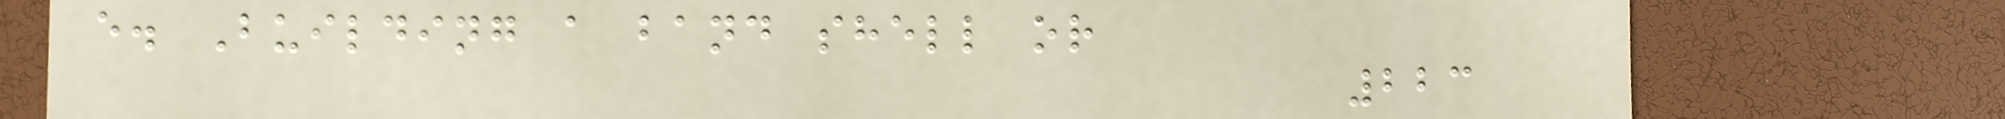e. Building a band shell or
223
